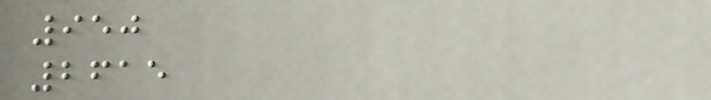950
2615
